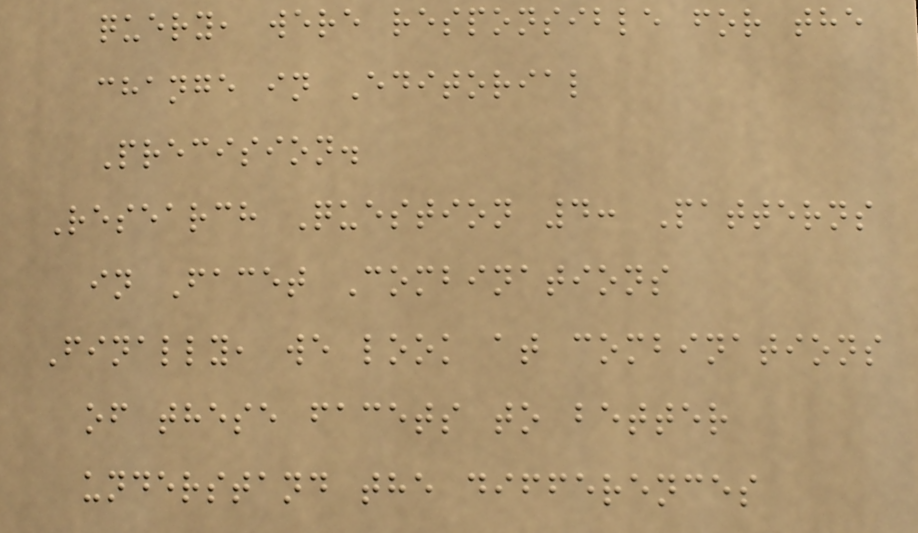query, were responsible for the
change in Editorial
Precision.
Research Question 4: Patterns
in Facet Combinations
Finally, we look at combinations
of these facets to better
understand the differences
